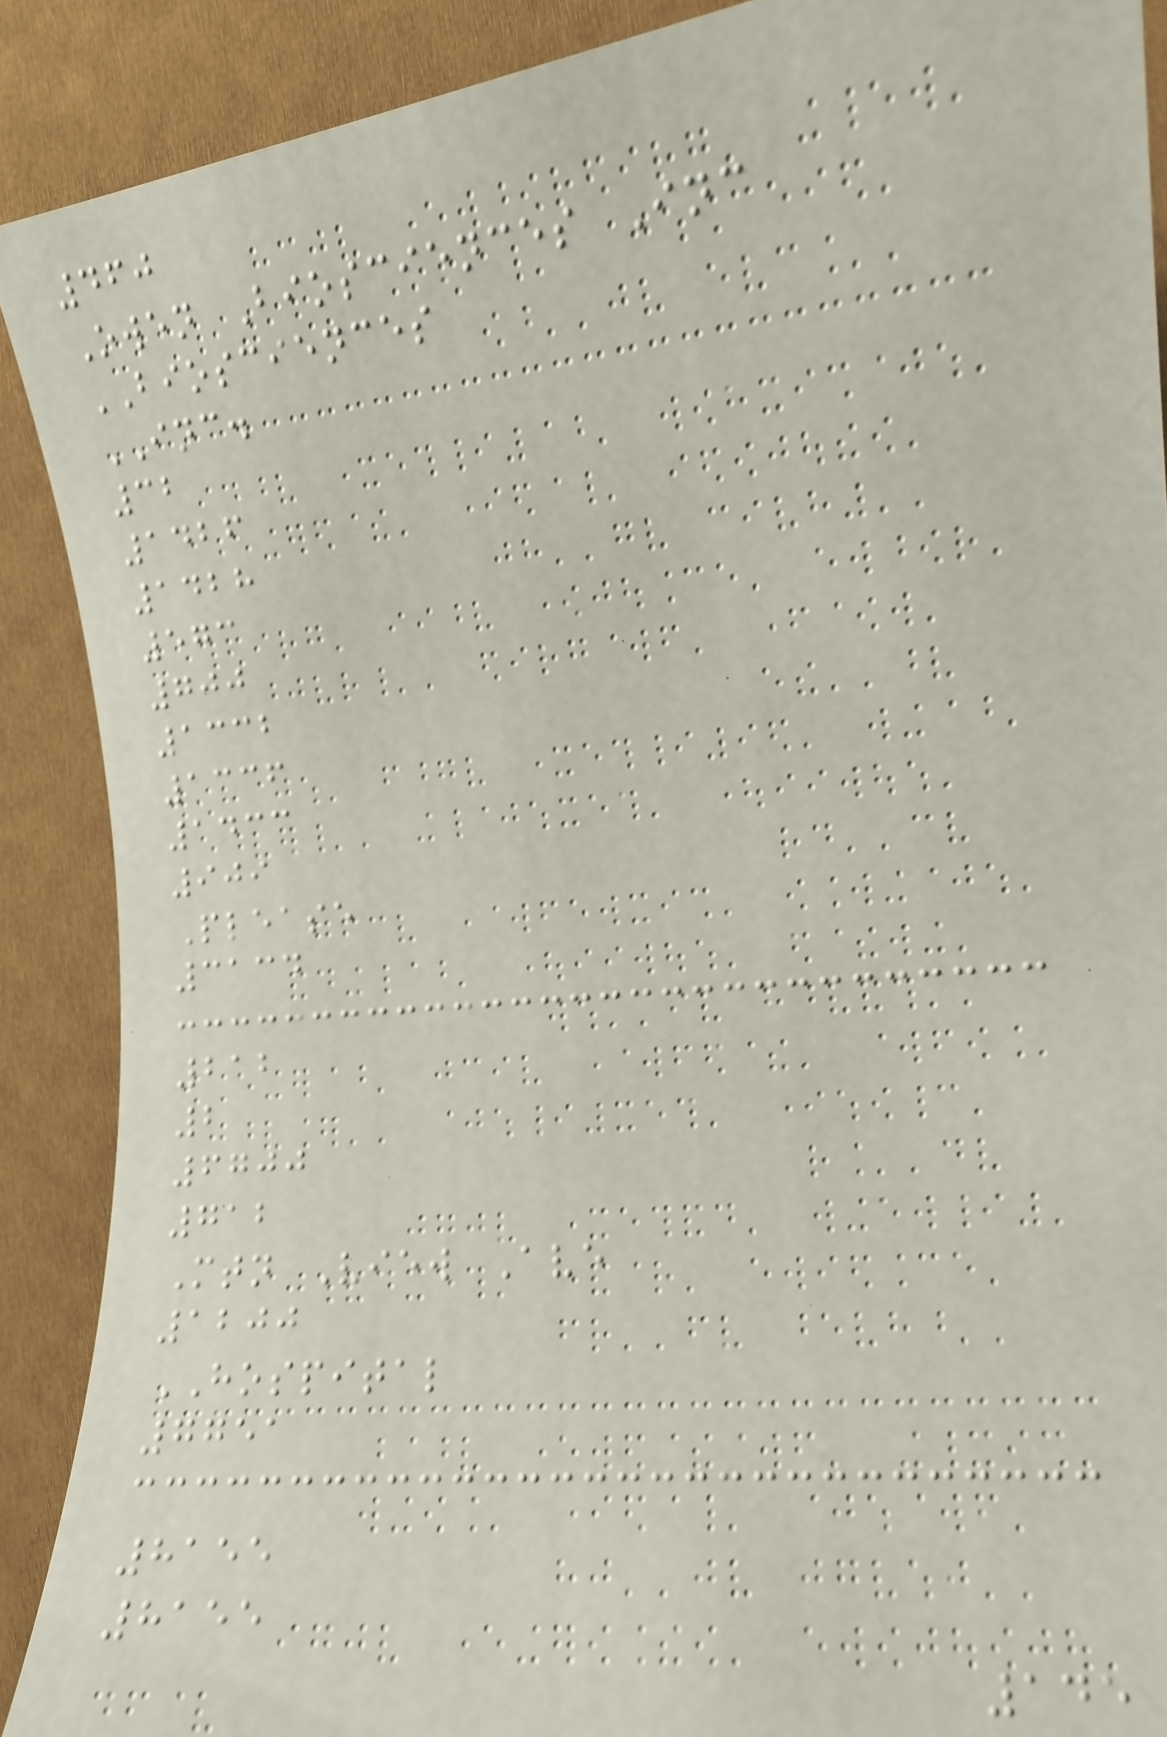460
Owen Biosciences Inc
BIOSCIENCES
INC.
32
1426
1428
573
700
1332
1336
1433
909
Please
3134
212
2
6700
712
Mtn View Ave
1200
HOSPITAL
7751
8155
8155
145
